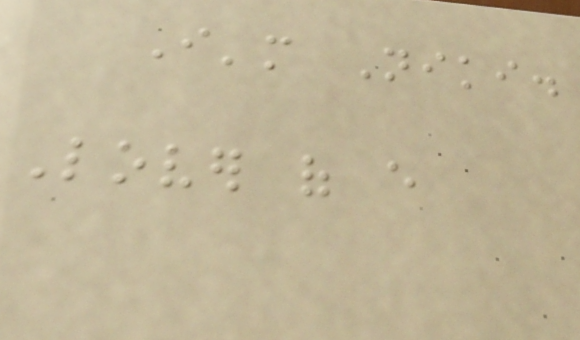I'm Niki.
Lover of every
